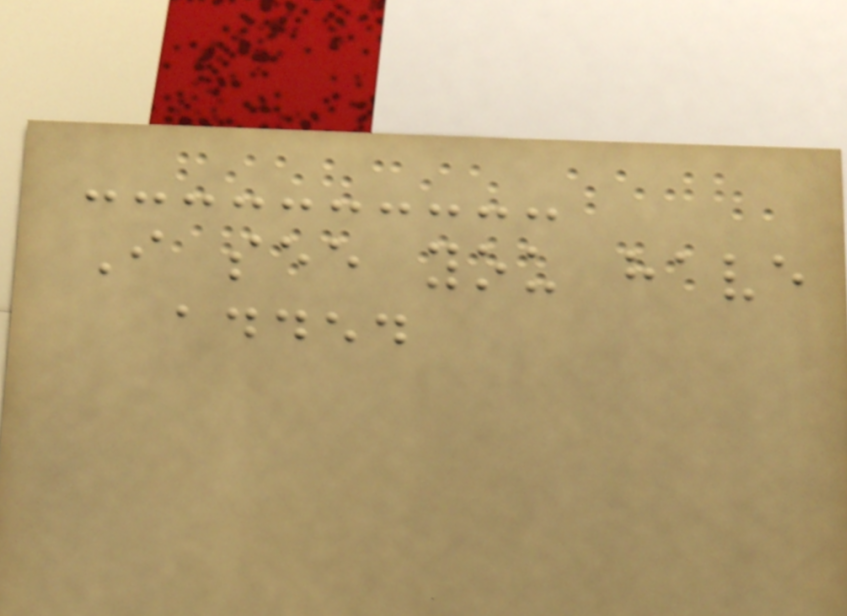I see you have
added
